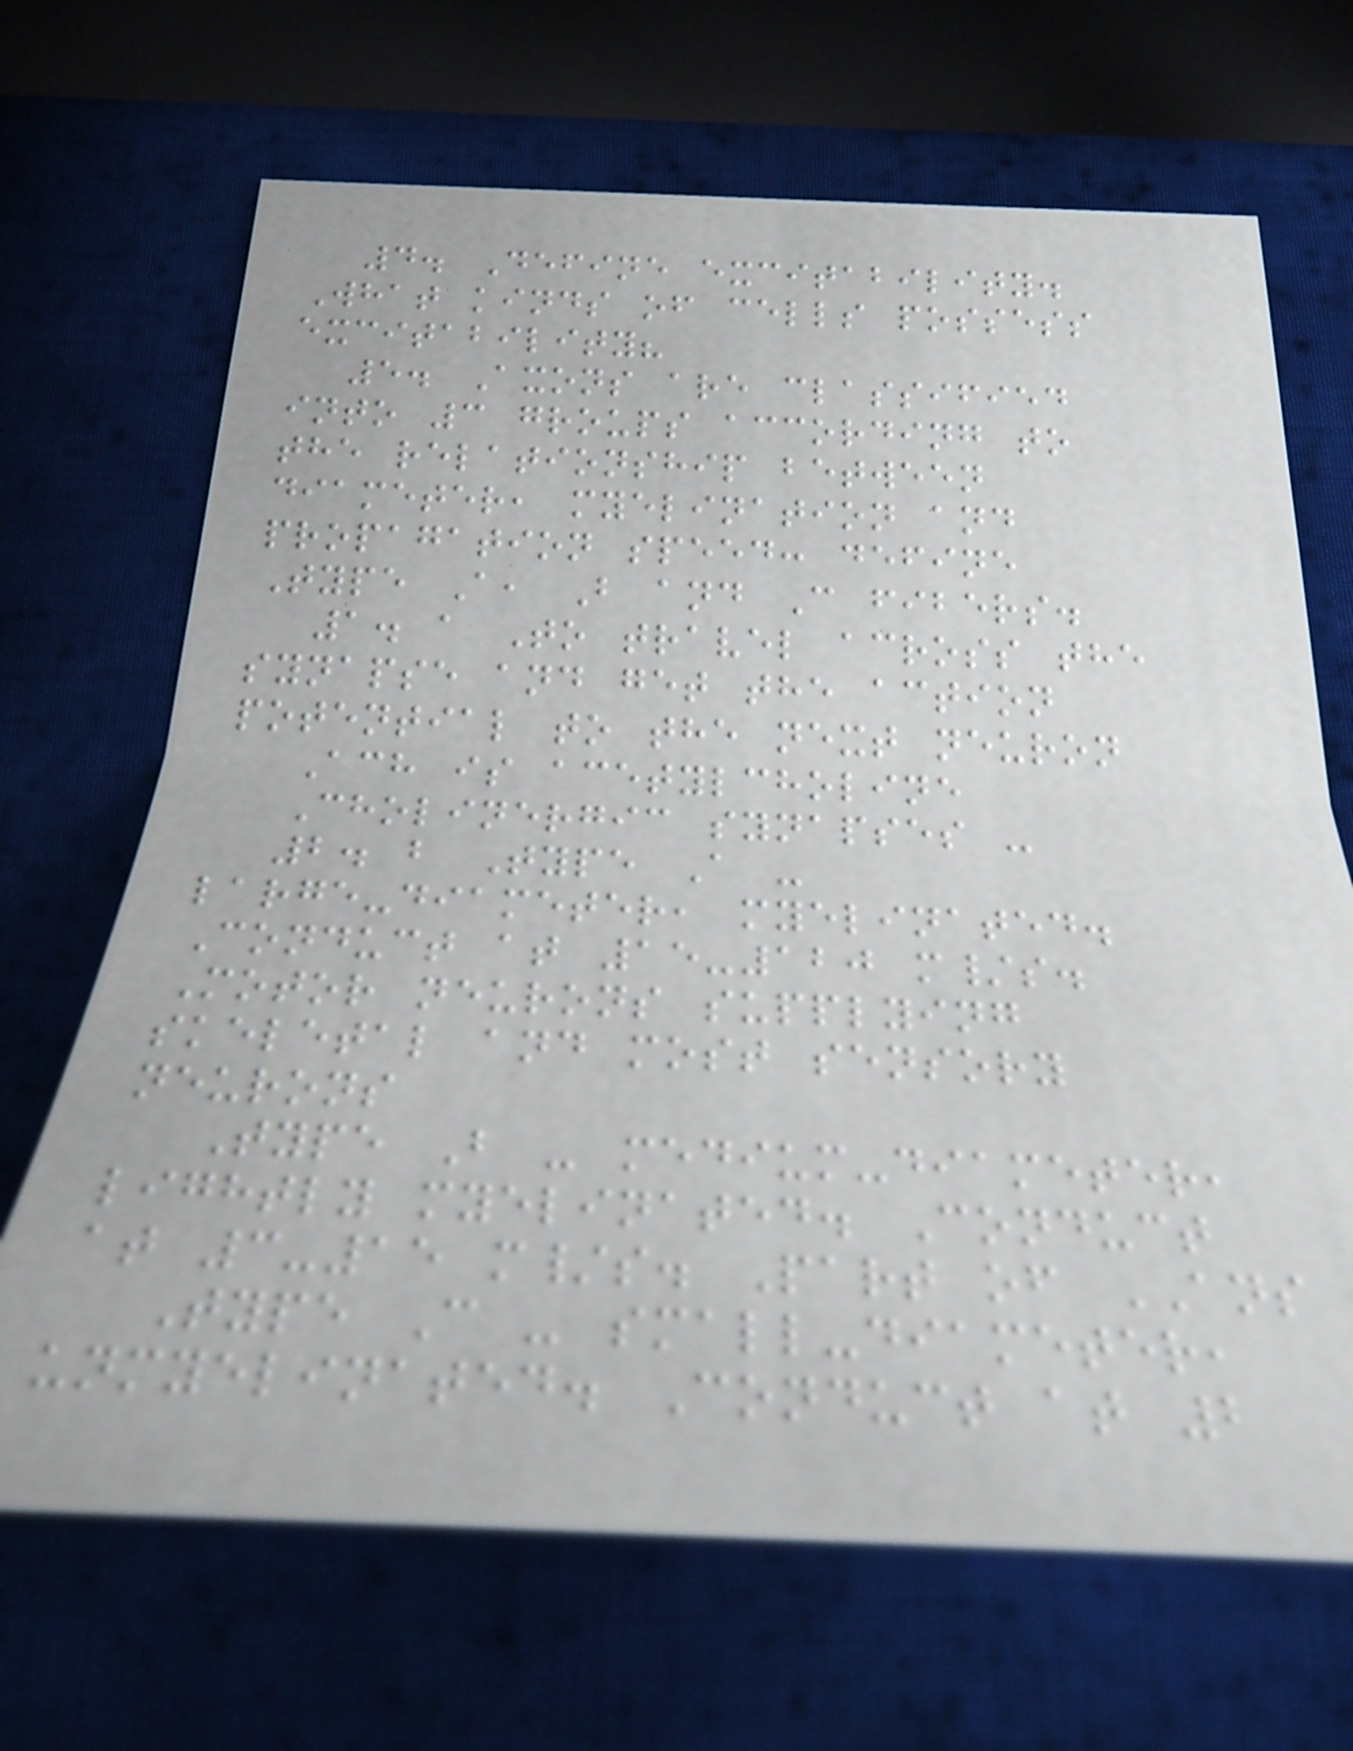4. Define excitability.
What kinds of cells possess
excitability?
5. Axons are classified
into 3 groups according to
the relationship between
diameter, myelination and
propagation speed: define
Type A, B and C fibers.
1. a To travel across the
synapse and get the action
potential to the next neuron
Ach is acetylcholine
Cholinergic synapses -
2. b Type A -
large-diameter, myelinated.
Conduct at 15-120 m/s.
Motor neurons supplying
skeletal and most sensory
neurons
Type B - medium-diameter,
lightly myelinated. Conduct
at 3-15 m/s. Part of ANS
Type C - small-diameter,
unmyelinated. Conduct at 2
